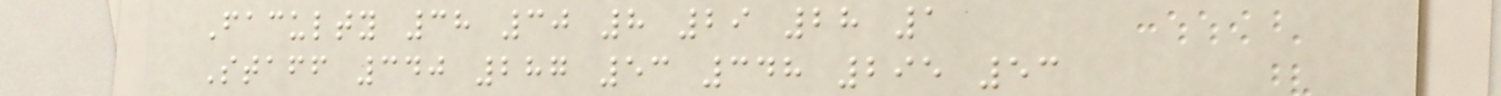Faculty 38 30 8 29 28 1
Staff 340 287 53 348 295 53
